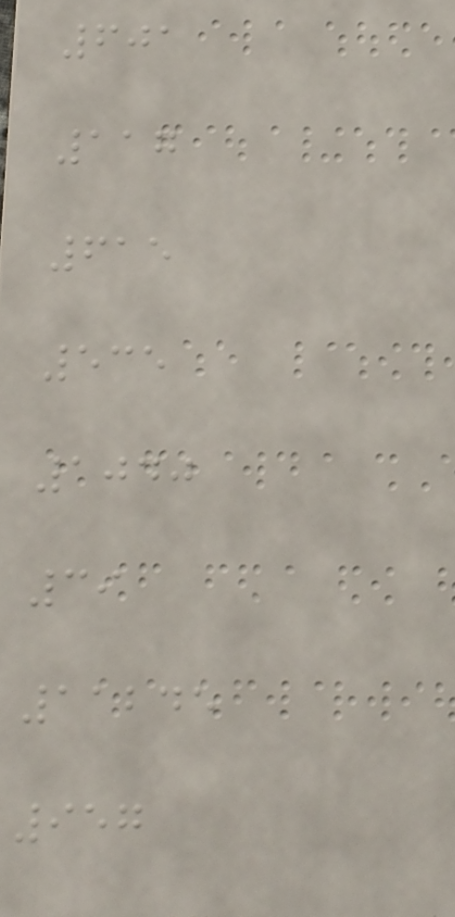601
117
615
535
1040
39
11245
957
